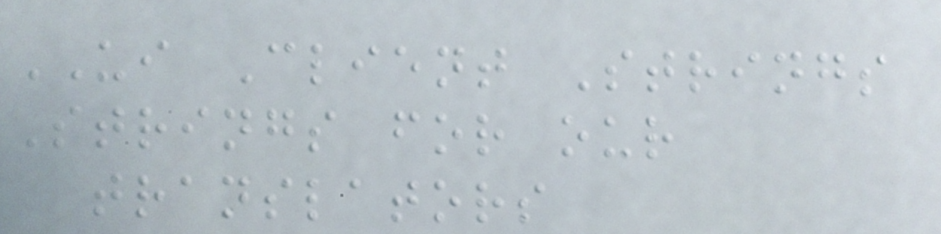UI Client Strings
Strings for our
translators
